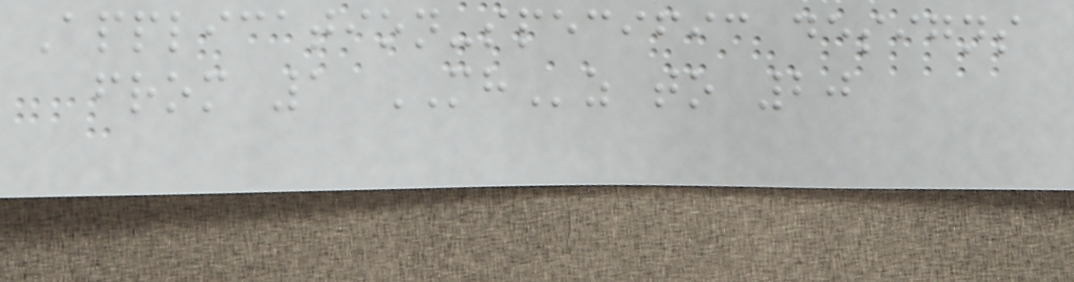Application-specific designs
from 1 MHz to 20
